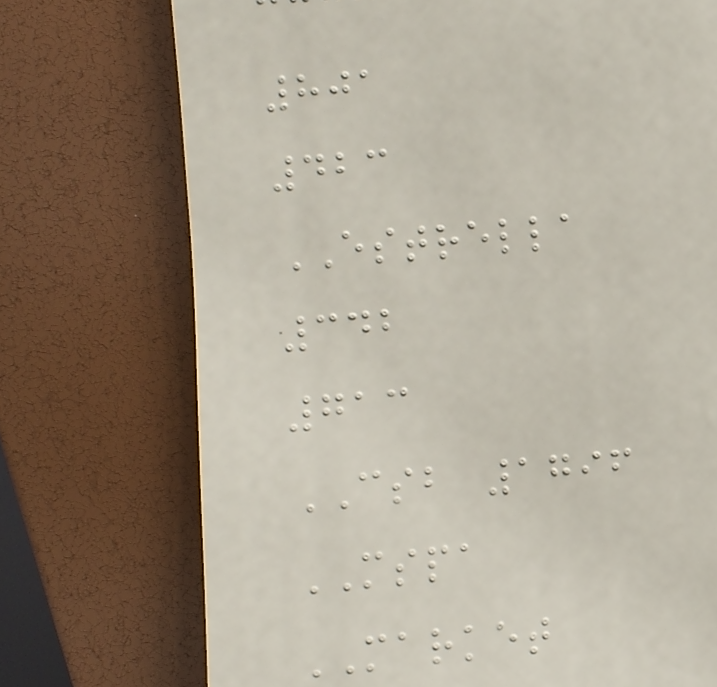801
423
ESTRELLA
342
713
CSB 1796
MSPA
MARKET
